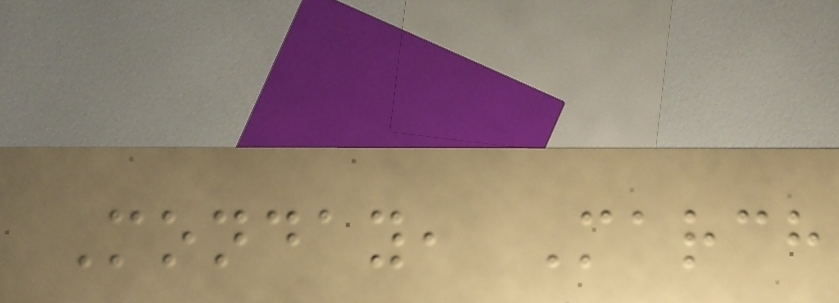Monday, March
